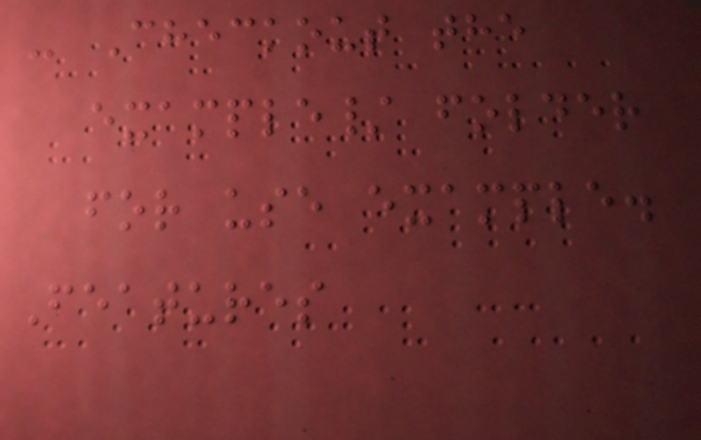- Checkout the
example/ folder
for use example.
Features
